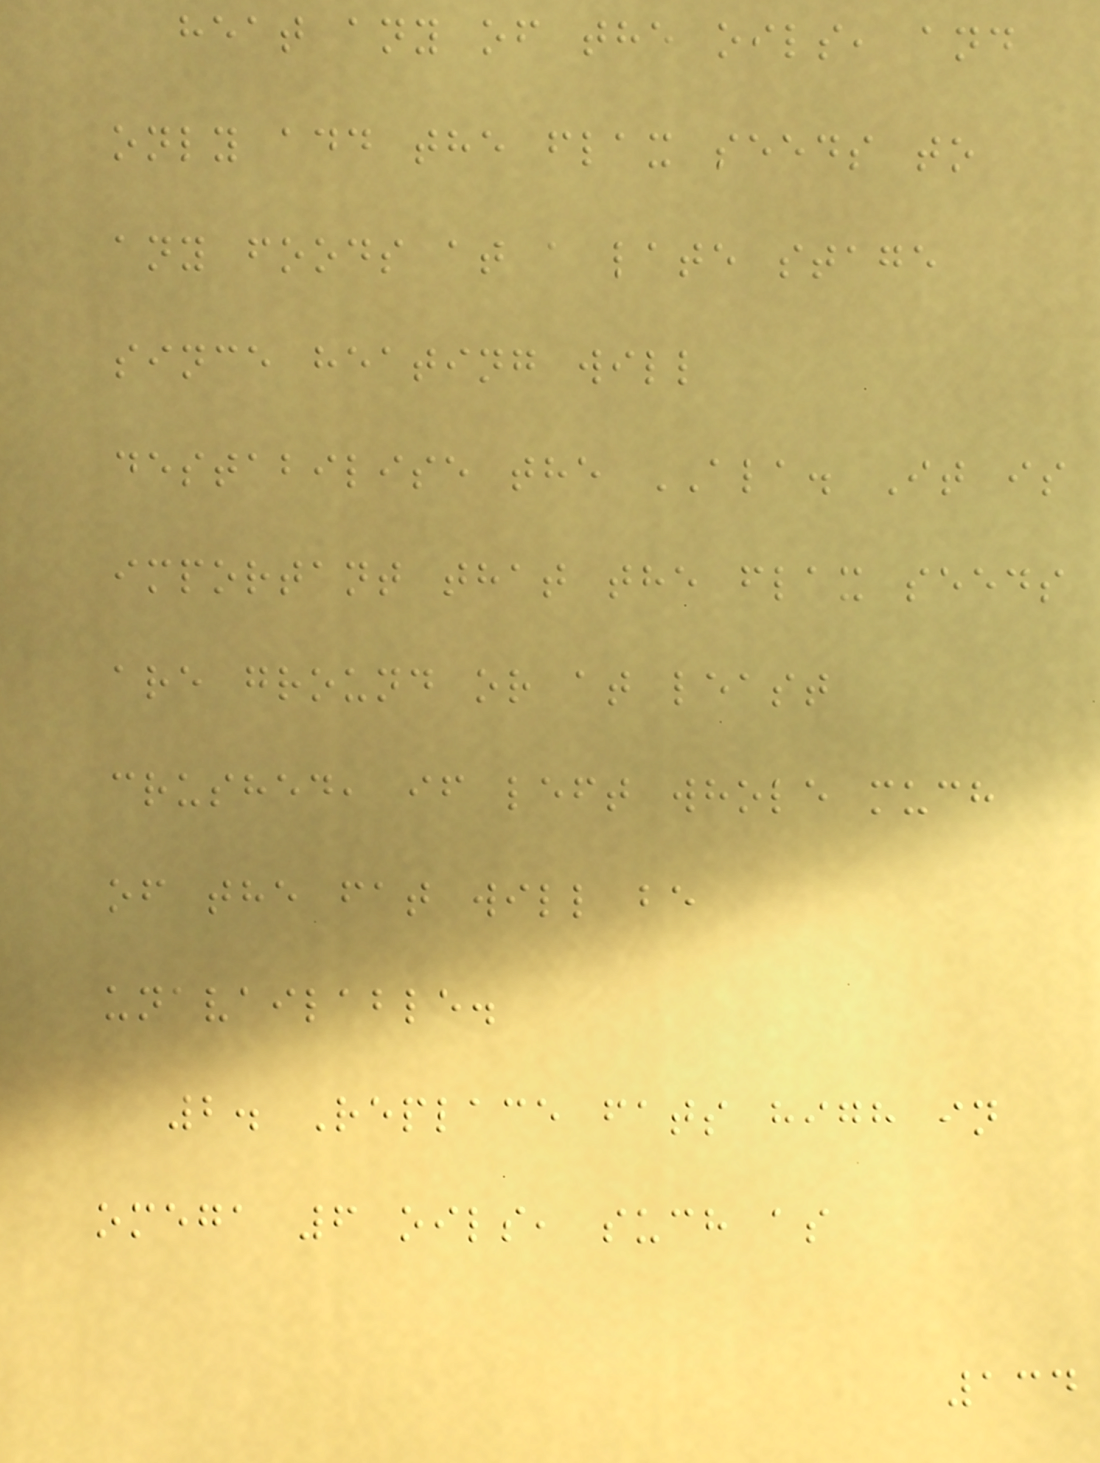heat any of the oils, and
only add the flax seeds to
any foods at a late stage
since heating will
destabilise the ALA. It is
important that the flax seeds
are ground or at least
crushed, if left whole much
of the fat will be
unavailable.
2. Replace fats high in
omega 6 oils, such as
134
